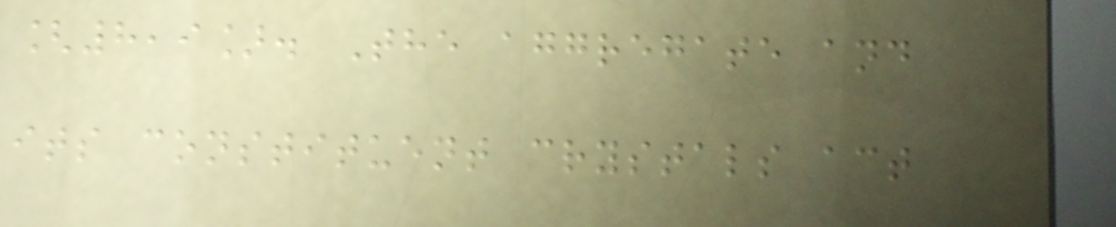[8,9]. The aggregate and
its constituent crystals act
